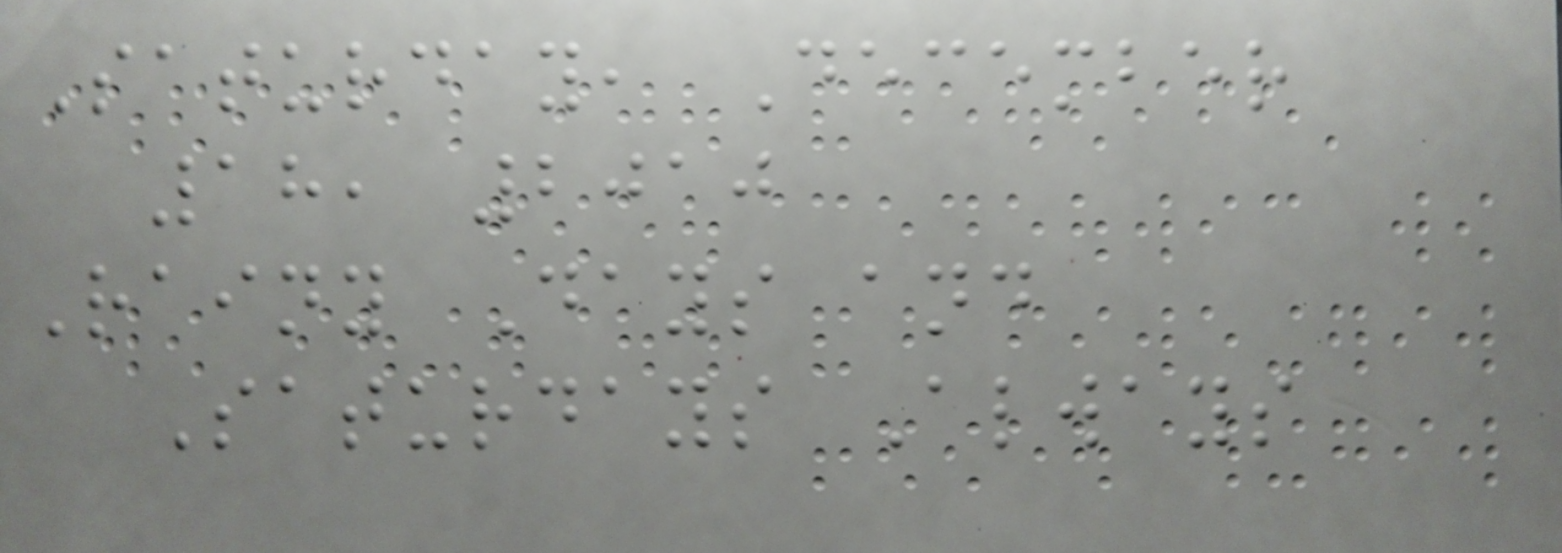Saturday, December
18, 2010
Rainy Days and
Saturdays Always
